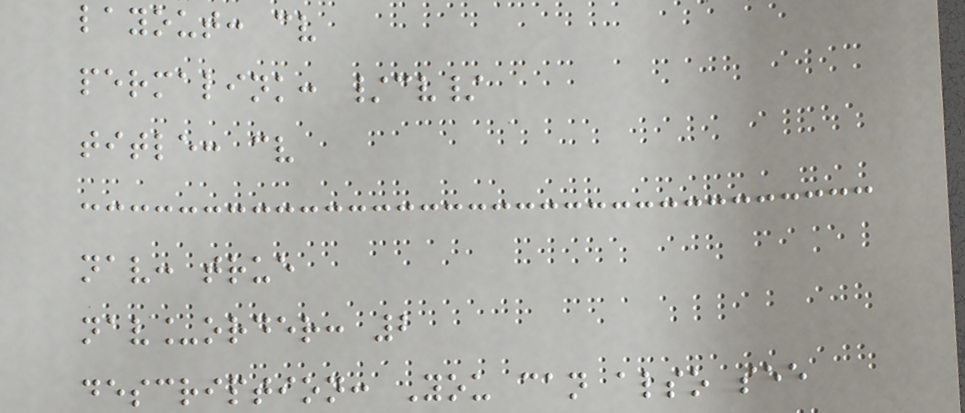layout: cv
permalink: /cv/
title: cv
nav: true
nav_order: 2
description: You can also see
